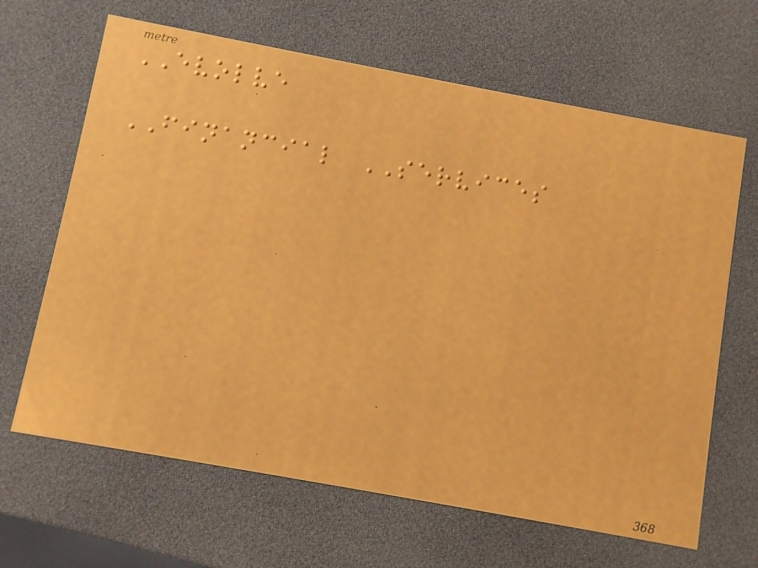EVOLVE
FINANCIAL SERVICES
